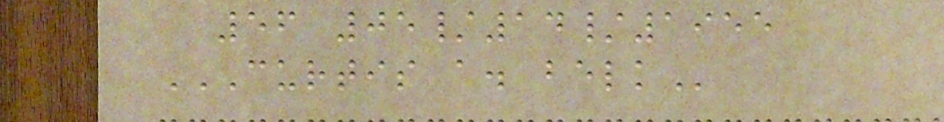56 05/14/1955
CURTIS A. BELK
